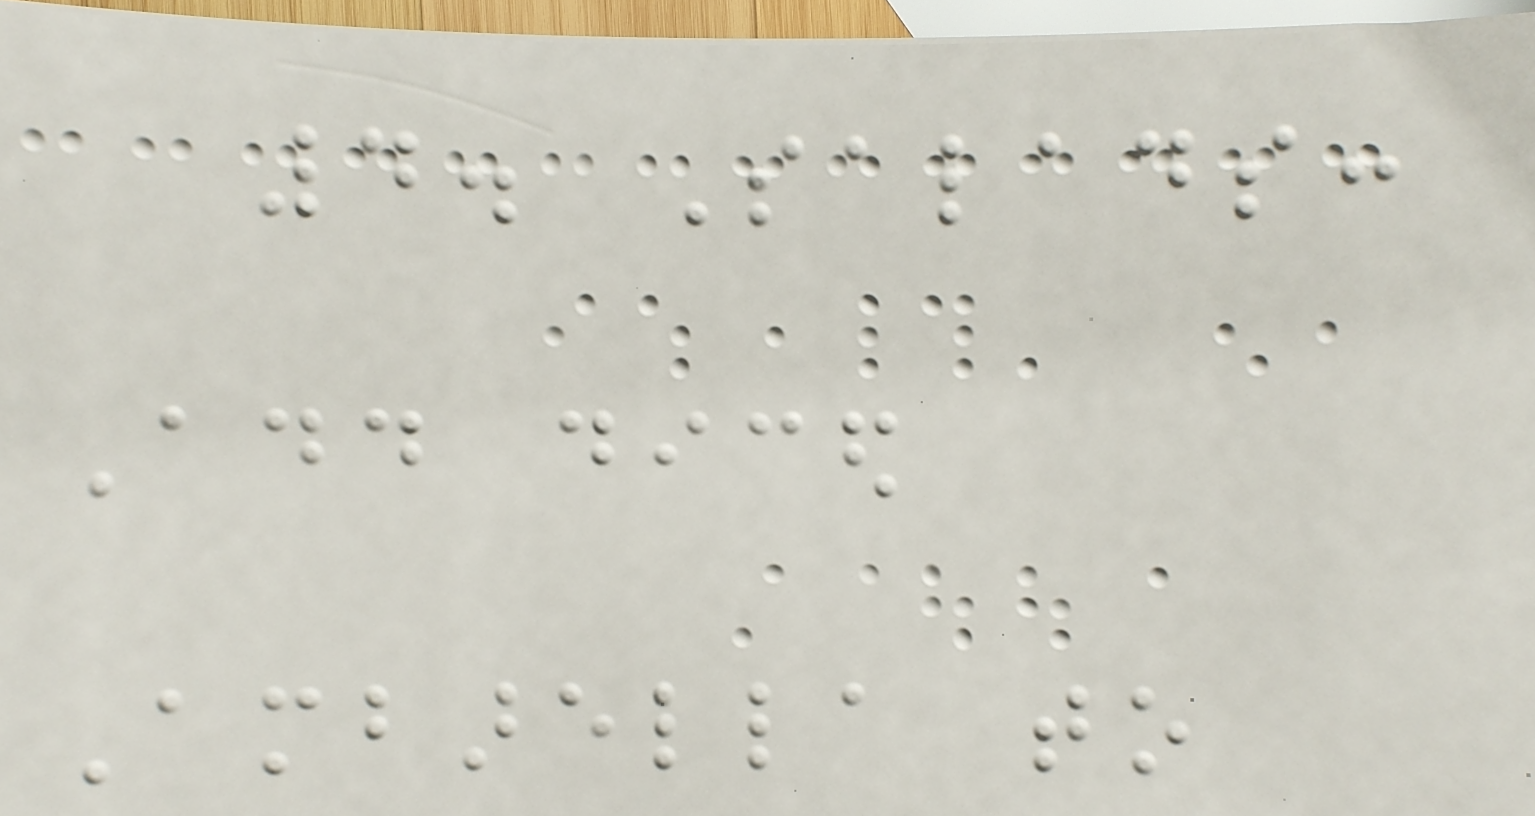4. Salads:
Add diced
Ambarella to
